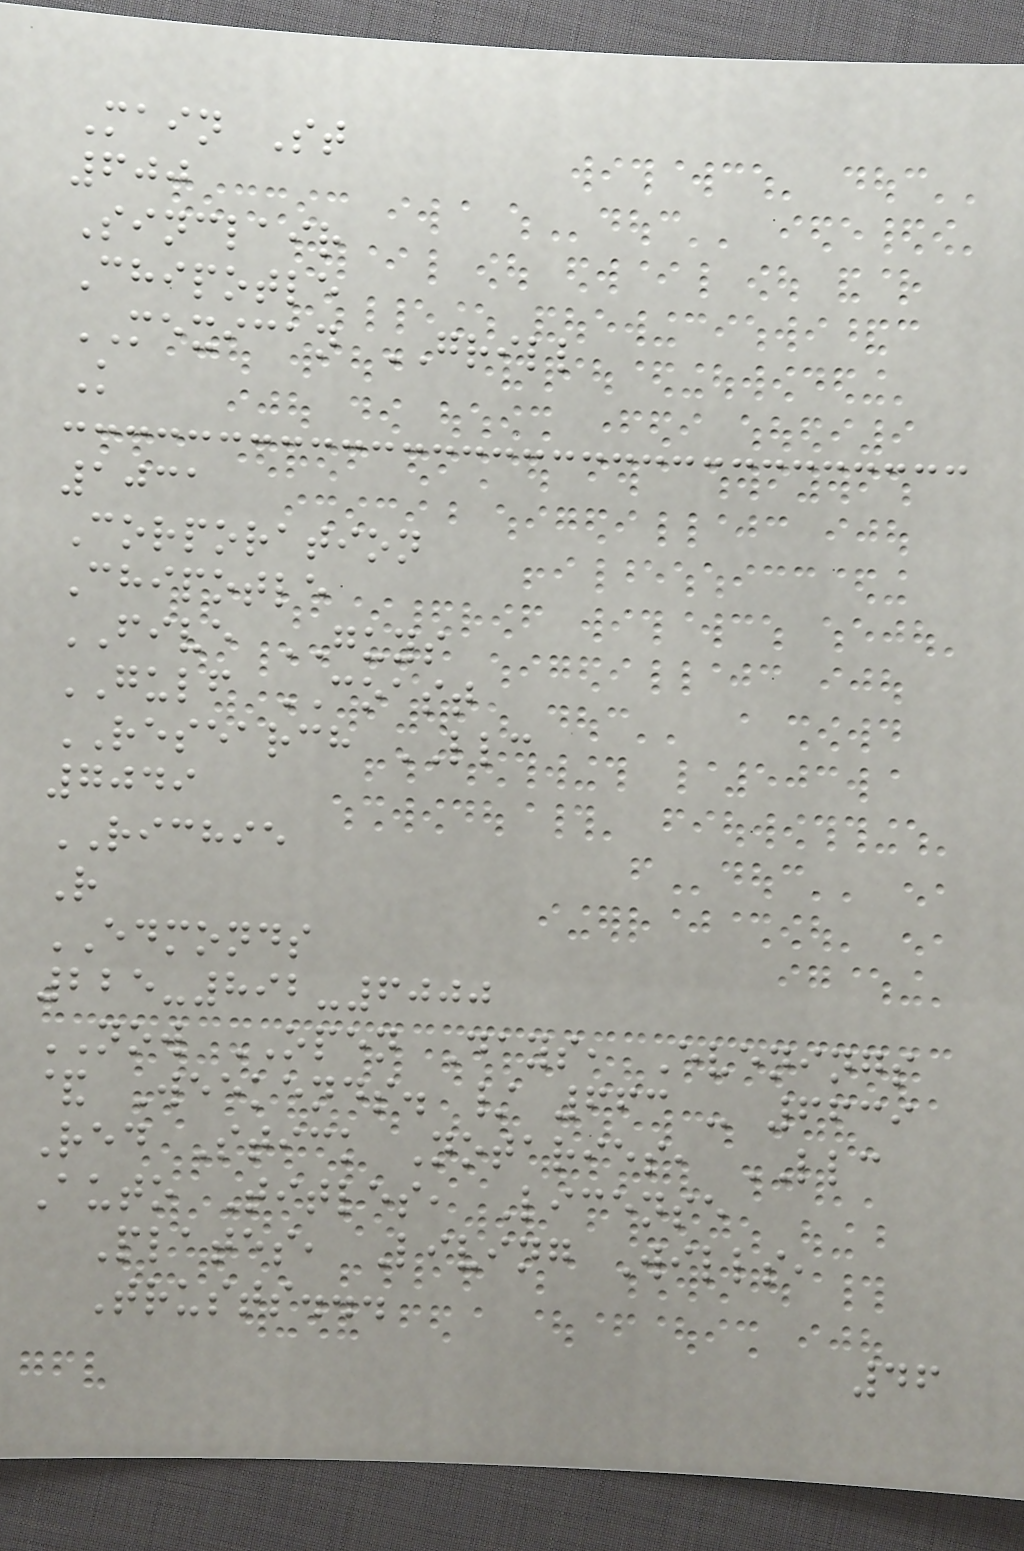Main St
600
Sinclair
Chipotle
MEXICAN GRILL
K
1031
Corporation
Chipotle
FIVE GUYS
GULF COAST
RESEARCH LLC
7049
RICHIE
R
EDMONDS
225-892-6000
NOW OPEN Days, Evenings
& Weekends. / 663 - 6639
Red Stick Notaries, LLC
Auto Titles, License
Plates, Living Wills,
Trusts...
46
